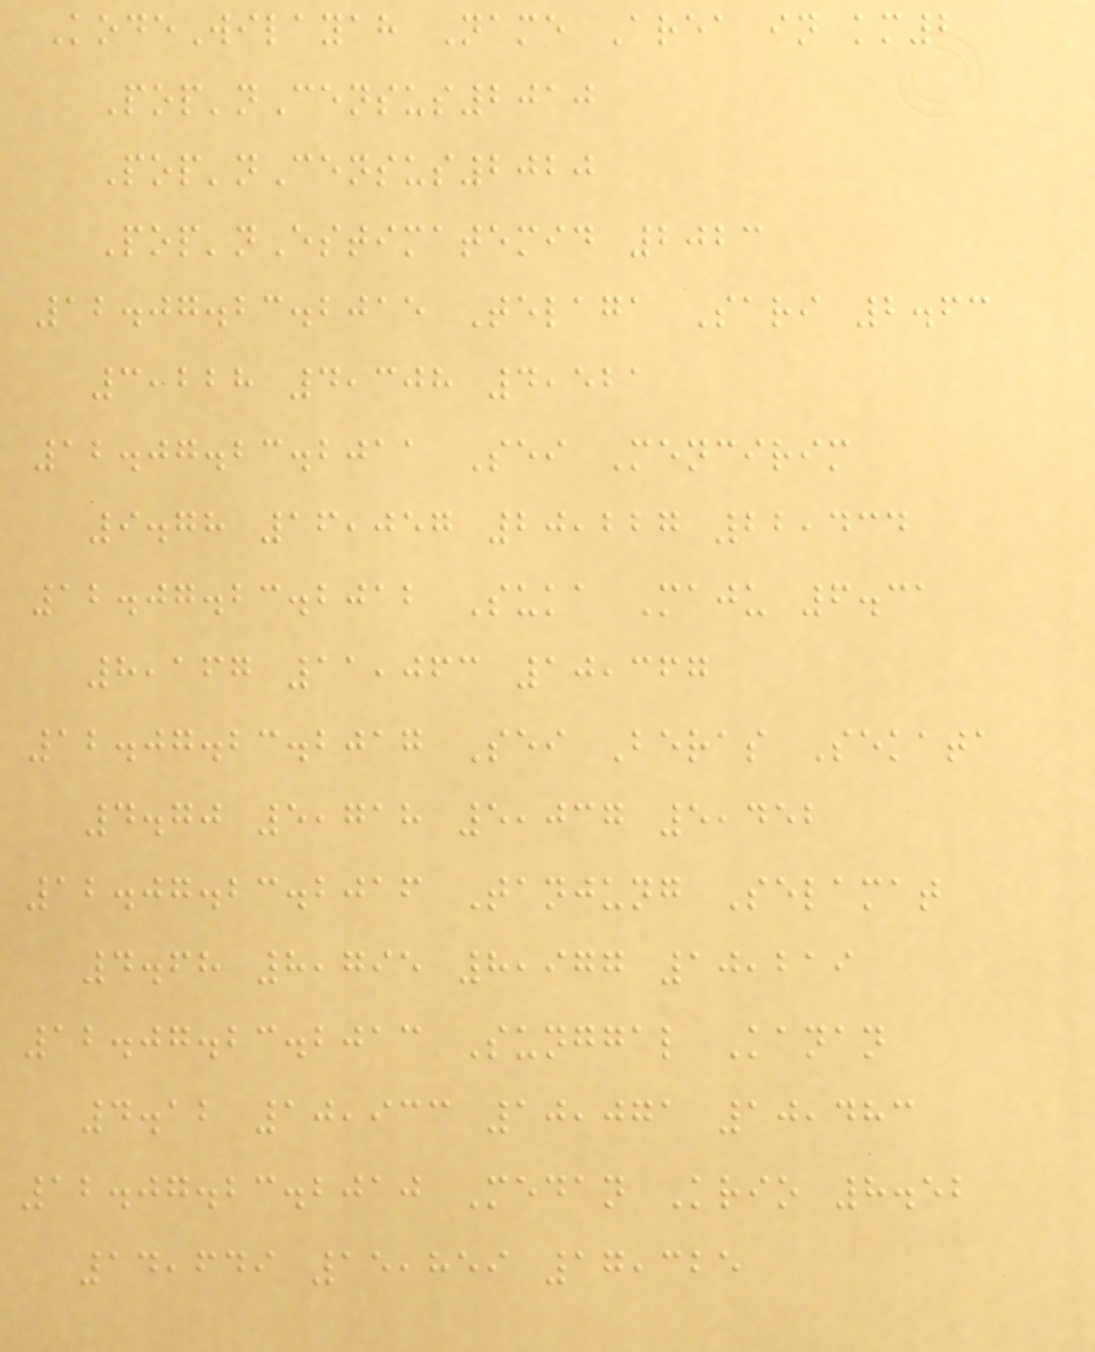KodeWilayah Name Area in km2
Pop'nCensus2010
Pop'nCensus2020
Pop'nEstimatemid 2023
12.07.23.2015 Telaga Sari 2.63
3,228 4,308 4,521
12.07.23.2011 Sei Mencirim
9.78 16,057 20,227 22,434
12.07.23.2012 Suka Maju 6.31
8,167 11,063 10,367
12.07.23.2017 Sei Beras Sekata
4.70 5,718 5,037 5,452
12.07.23.2016 Tanjung Selamat
4.68 8,795 8,977 10,219
12.07.23.2013 Sunggal Kanan
4.12 10,933 10,071 10,483
12.07.23.2010 Medan Krio 8.52
14,649 15,859 17,325
